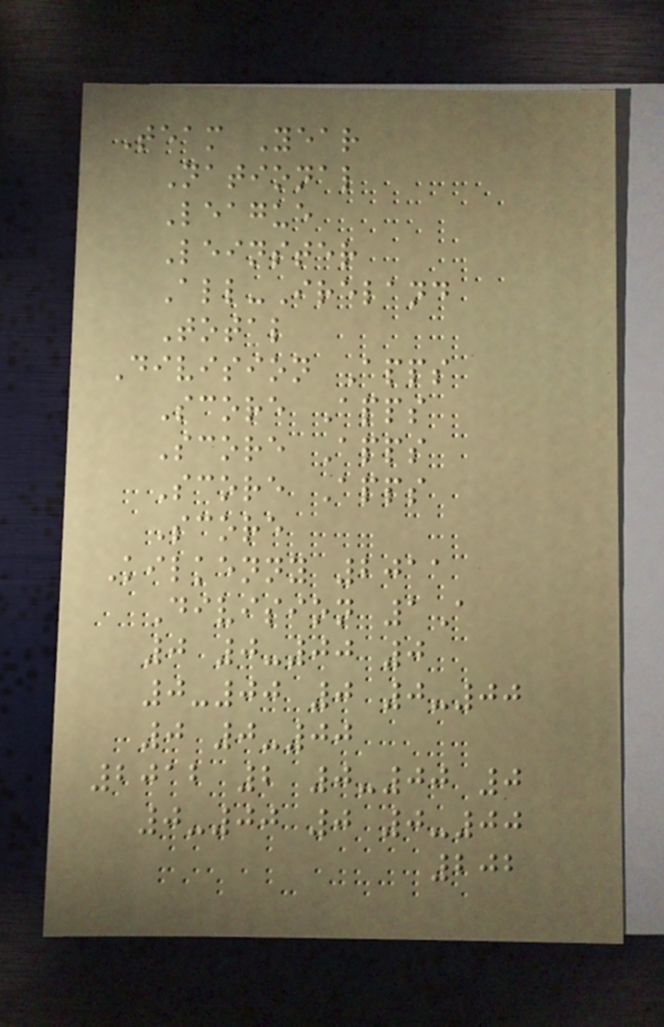Team Year
National
League
Leinster
All-Ireland
Total
Division Apps
Score Apps
Score Apps
Score Apps
Score
Kilkenny 2011
Division 1A
0 0-00 0
0-00 0 0-00
0 0-00
2012 2 0-00 0
0-00 0 0-00
202
